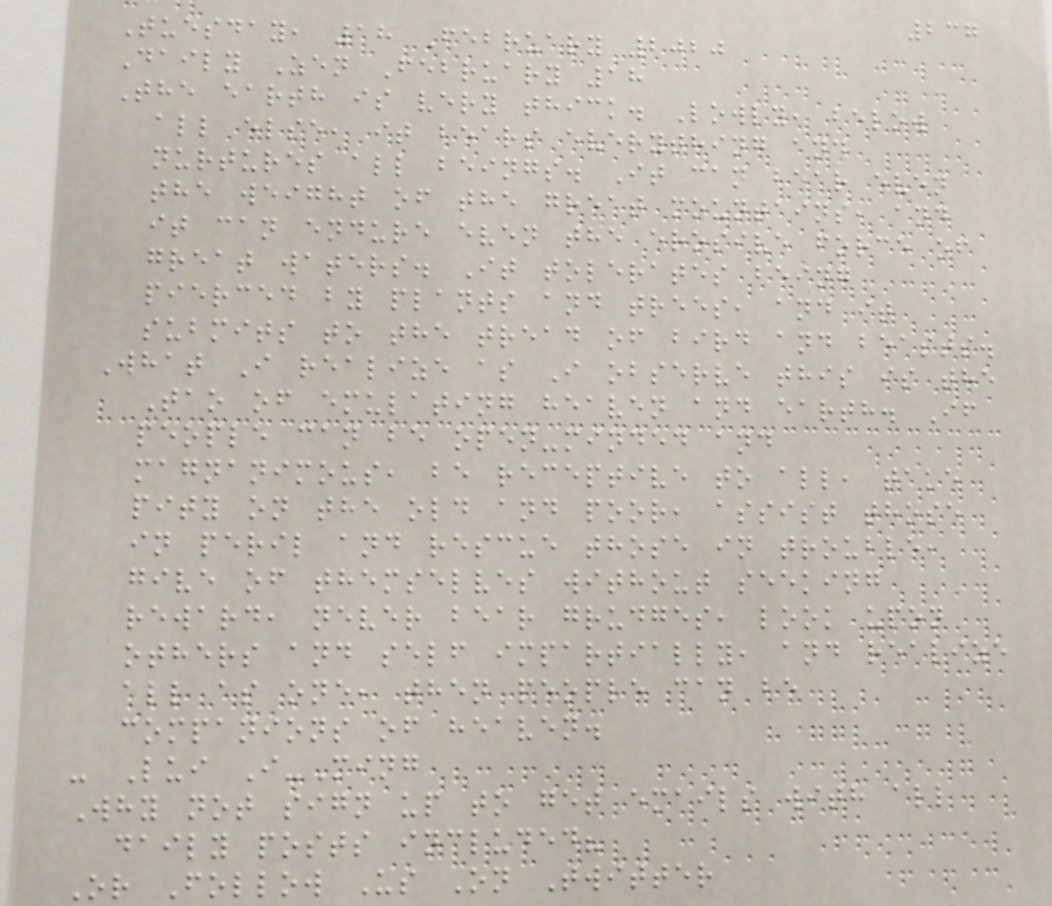237
Tuesday, 18 February 2020
Daily Zen February 18
The earth is very thick. Lowly, below
all else, it bears everything and
nurtures all beings. It can bear even
the weight of the great mountains, and
it can endure even the erosive force of
great waters. It tolerates being
pierced by plants and trees, and it
submits to the tread of bird and beasts.
What I realize as I observe this is the
Tao of emulating heaven and earth. If
people can be open-minded and
magnanimous, be receptive to all, take
pity on the old and poor, assist those
in peril and rescue those in trouble,
give of themselves without seeking
reward, never bear grudges, look upon
others and self impartially, and realize
all as one, then people can be
companions of heaven.
- Lui I-Ming
Why not sign up to get emails with all
daily posts included?
Or Follow Us On Twitter
